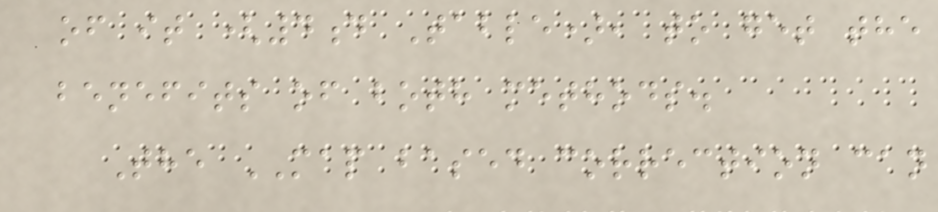of it (4d Table), to get the
benefits of both methods.
The MAP based correction can
